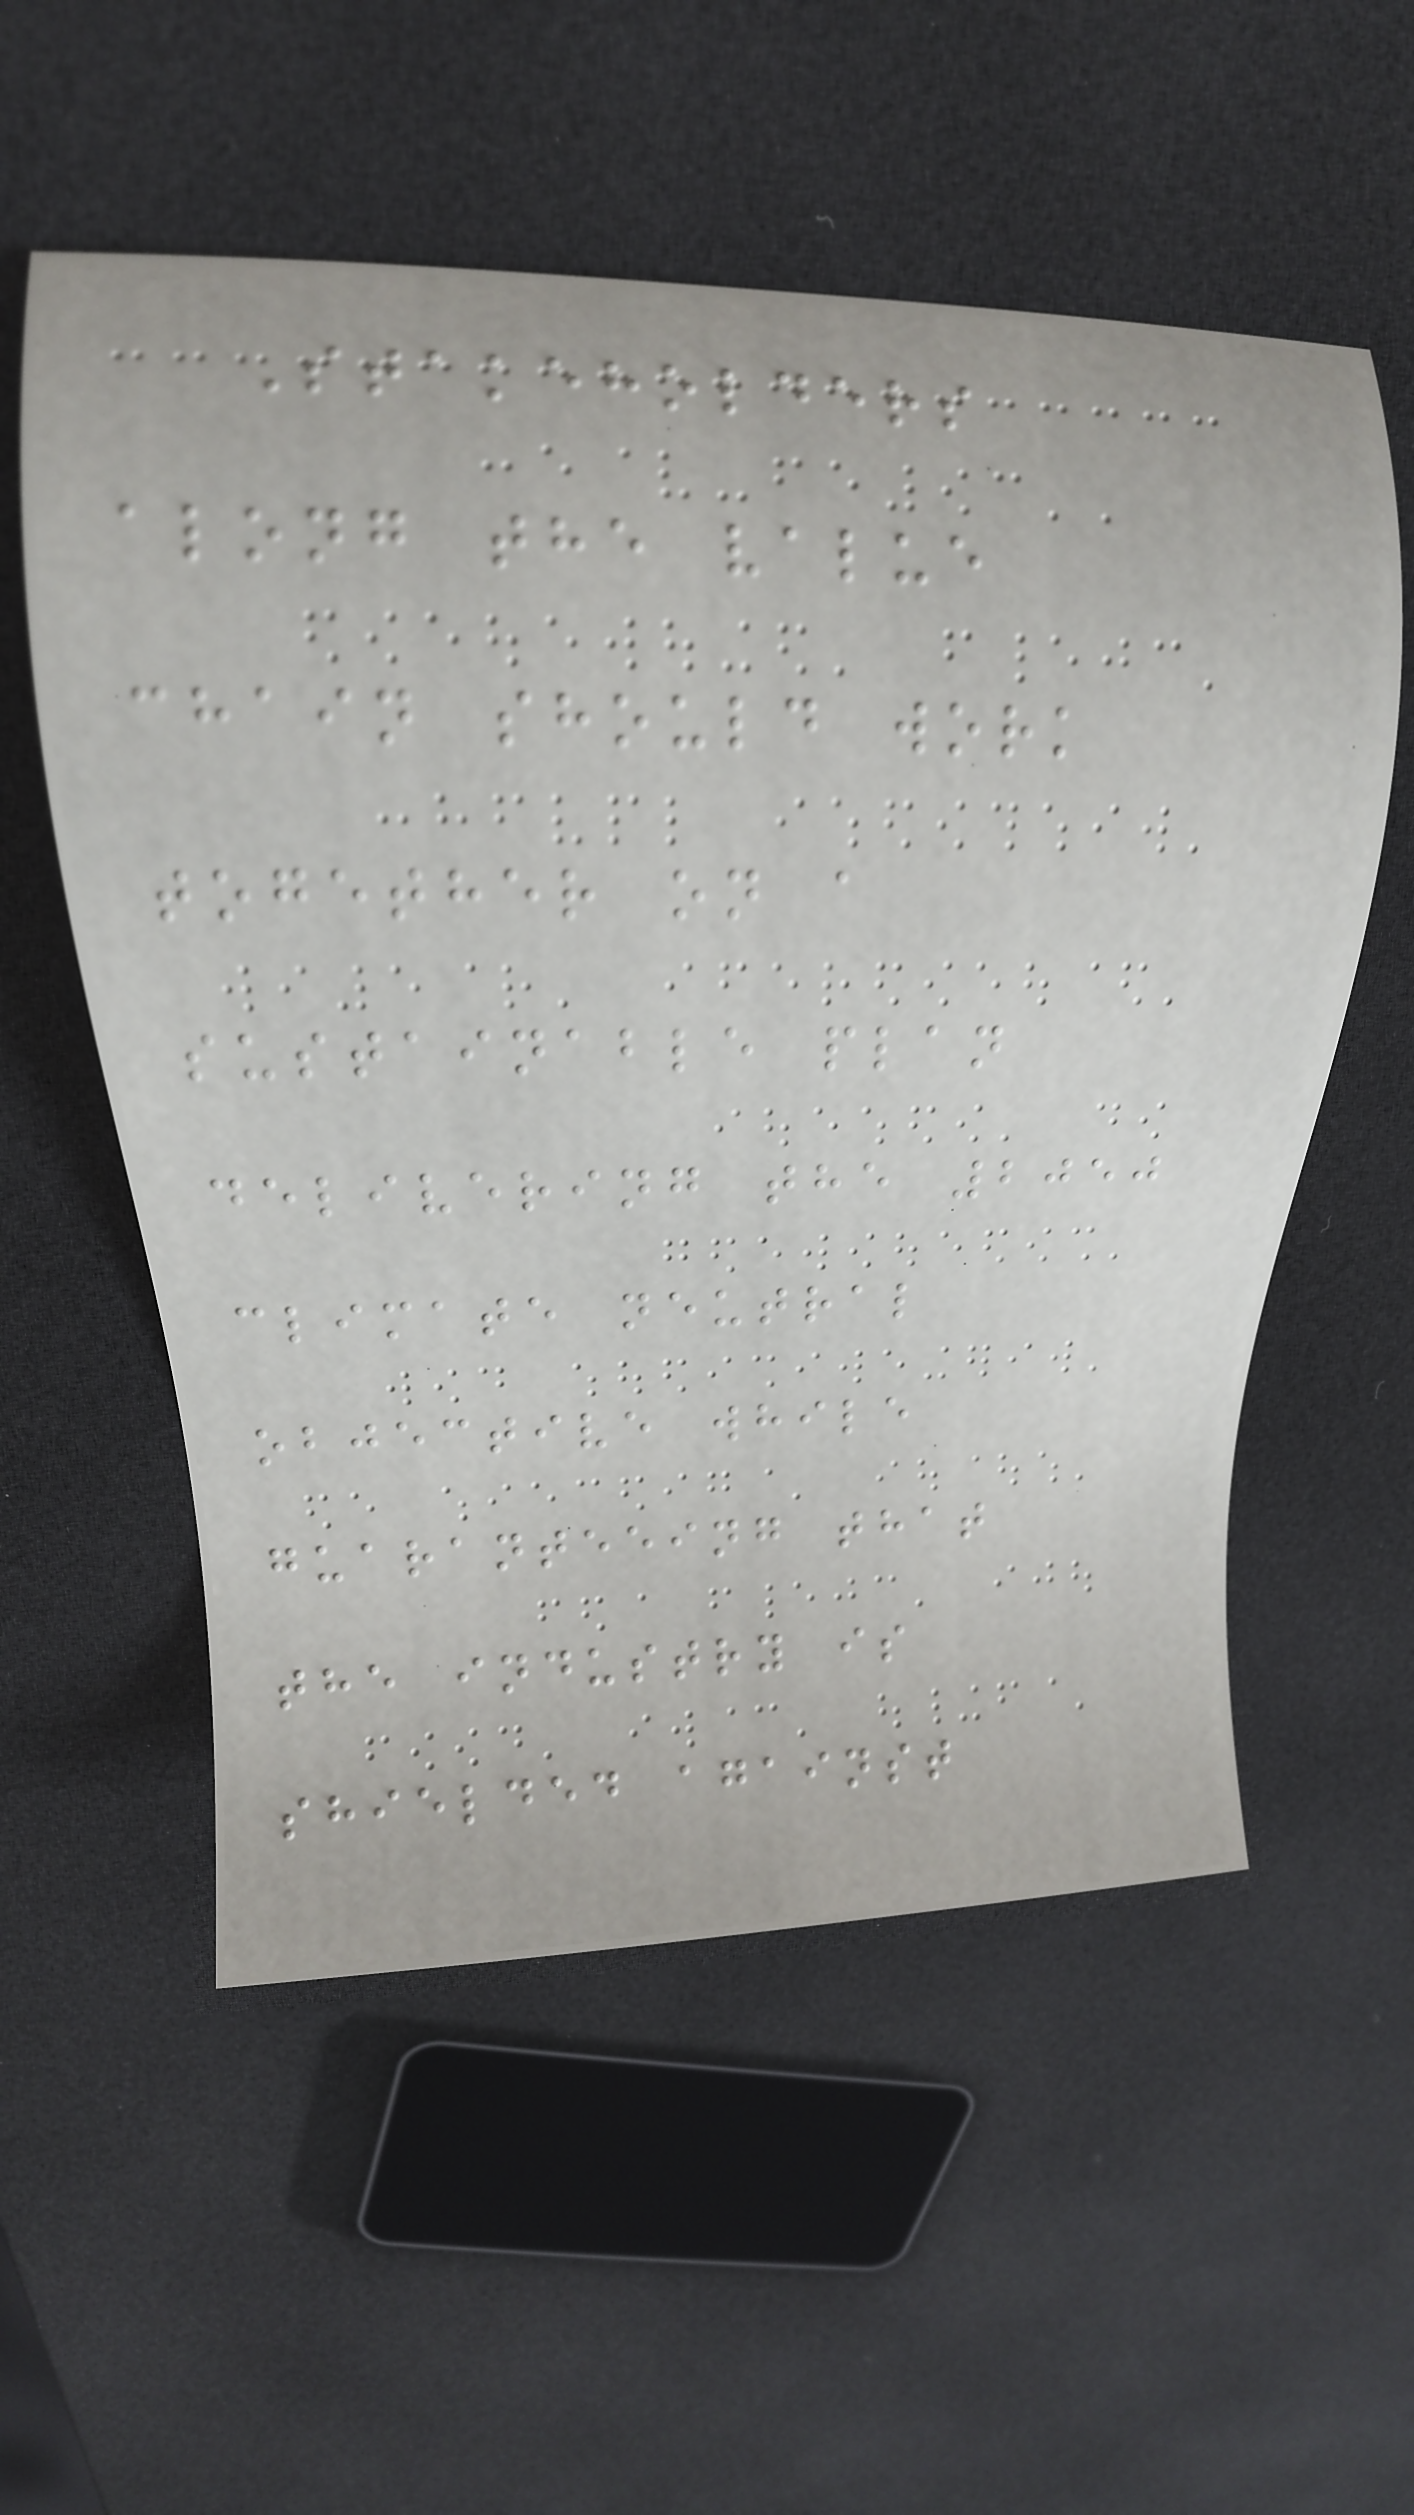Stakeholders
along the value
chain should work
together on a
sustainable plan
delivering the 2050
climate neutral
objective while
guaranteeing that
the industry is
shielded against
